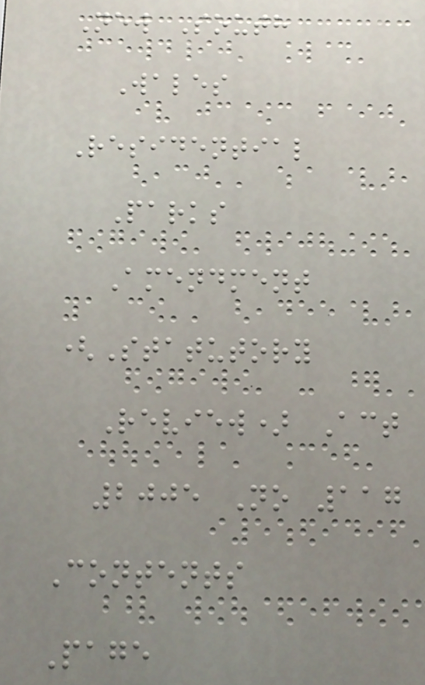New South
Wales
Residential
Parks
Amendment
(Statutory
Review) Act
2005 No 117
Contents
Page
